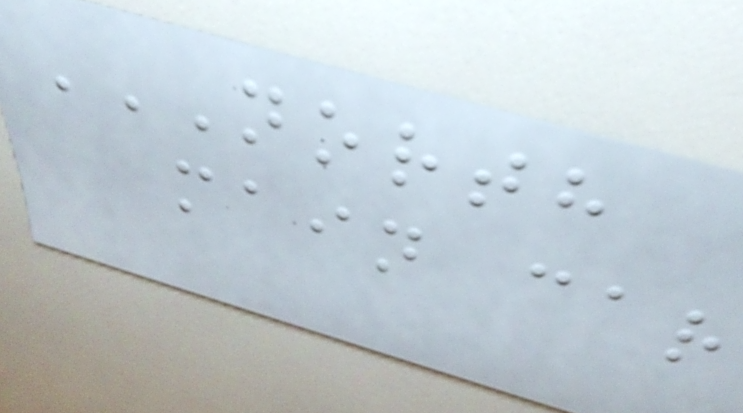NORTH
MAIN CAR
